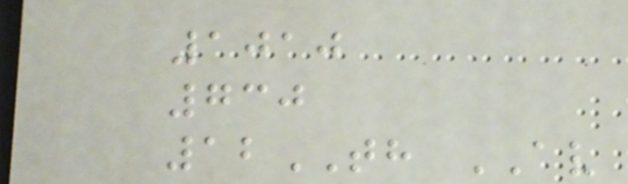1010
730
12TH AV
